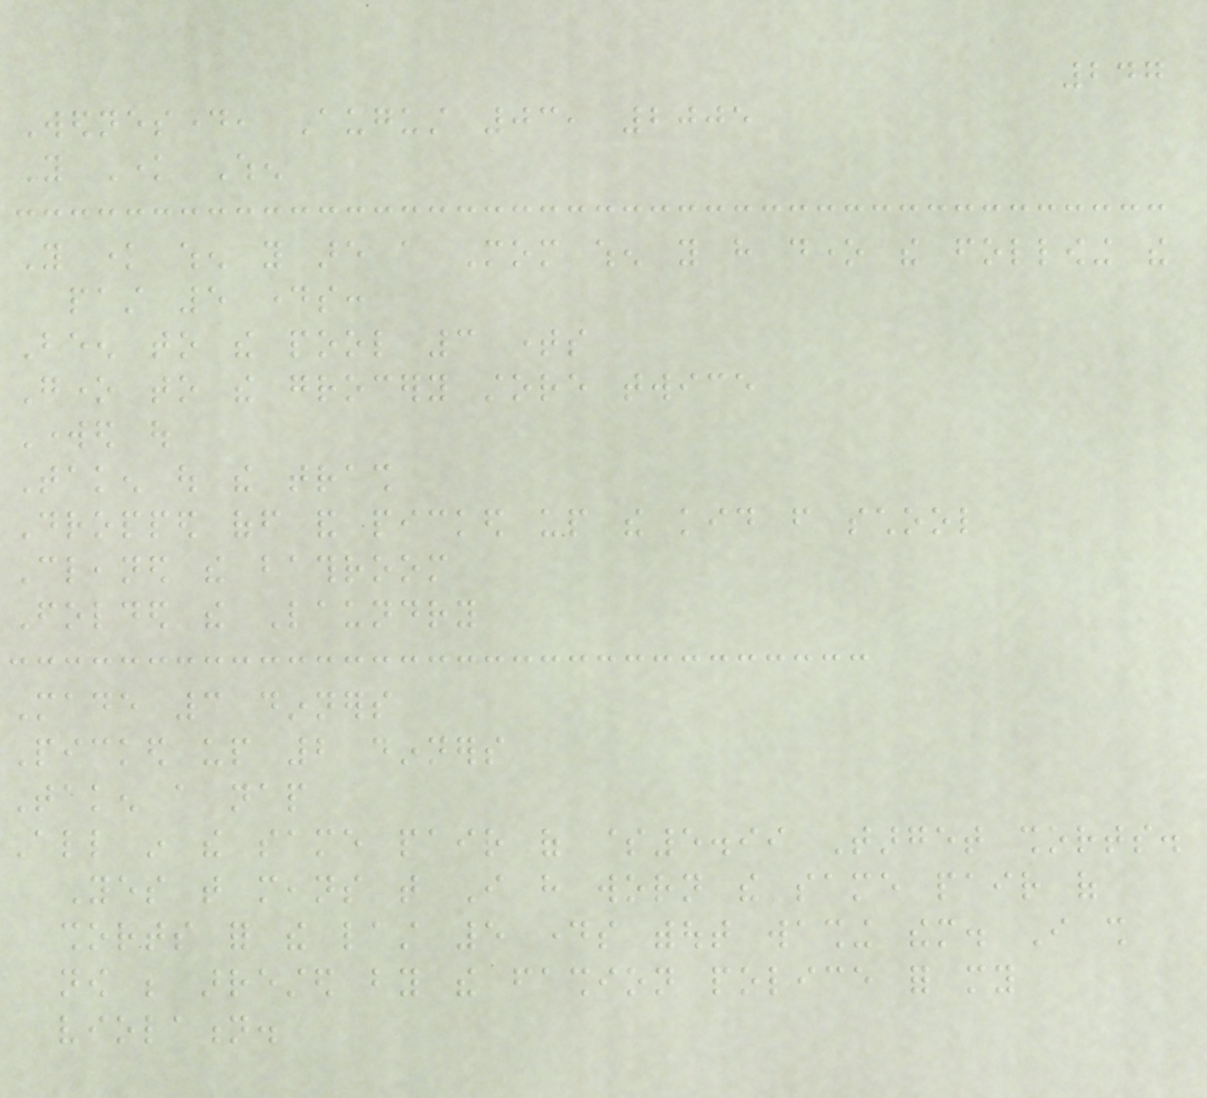247
Wednesday, August 03, 2005
You Know When
You know when you are a Mom when you have done the following the
past 5 days:
Been to the pool 3 times
Gone to the grocery store twice
Worked out
Taken out the trash
Dropped off and picked up the kid from school
Cleaned the bathroom
Folded the Laundry
Made 3 dinners
Picked up 2 dinners
Taken a nap
All in the same pair of $5.99 Target shorts.
Yes that means that I have worn the same pair of
shorts for the last 5 days without washing them. I shall
now be arrested by the fashion police for my
violation.
